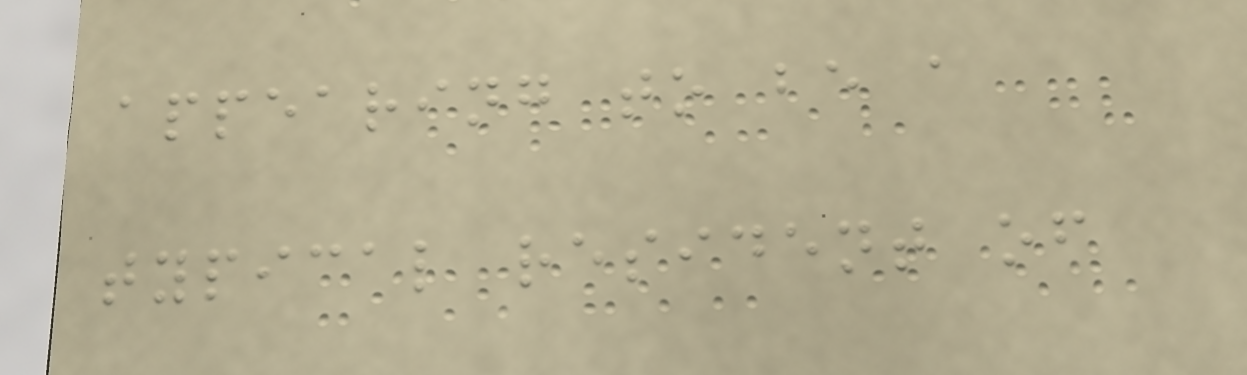appearing to be a
typical resident of
